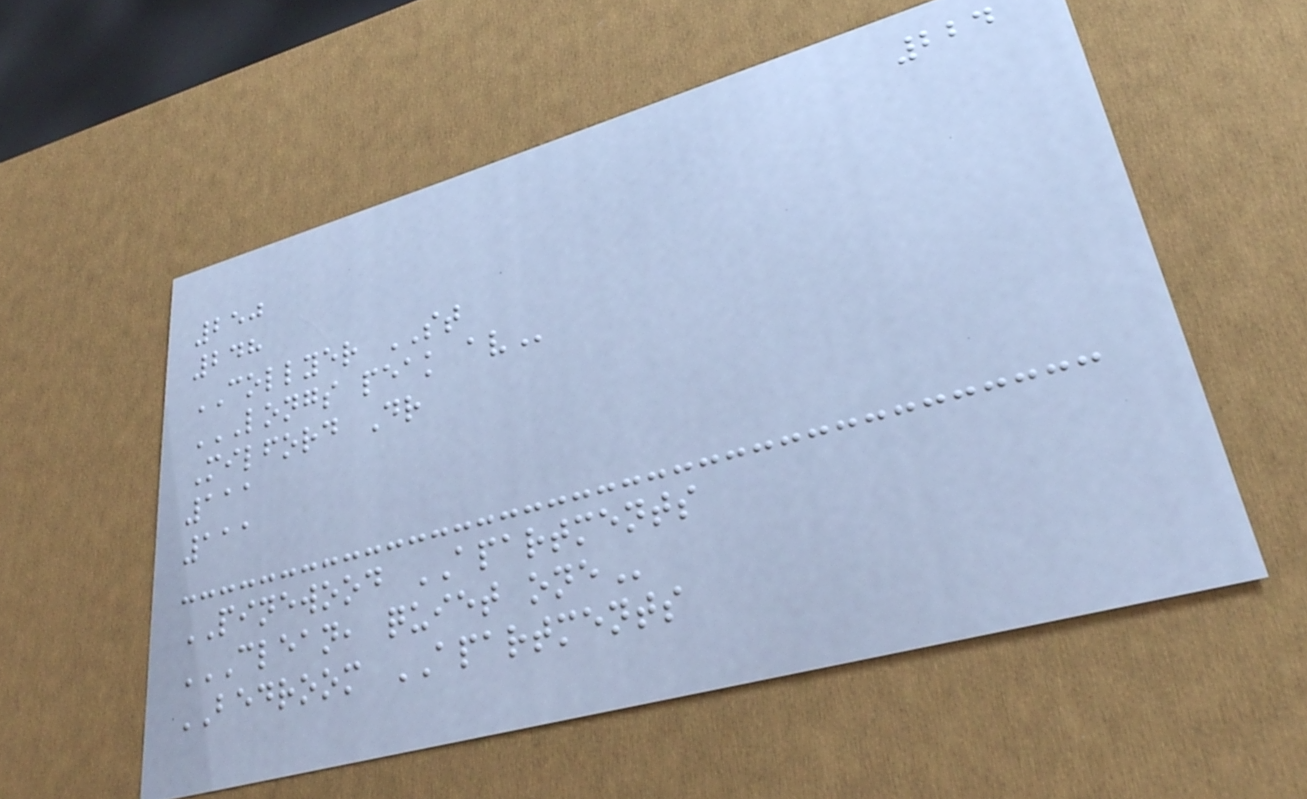224
250
248
COLLYER ST
LONGS PEAK AV
Milford Dr
111
111
PINEWOOD APARTMENTS
CLEAN, QUIET ONE
BEDROOM APARTMENTS
